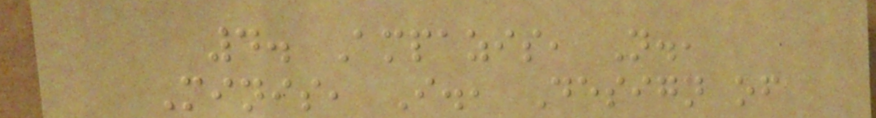4. Ampazis, N.,
Minis, I., Design of
